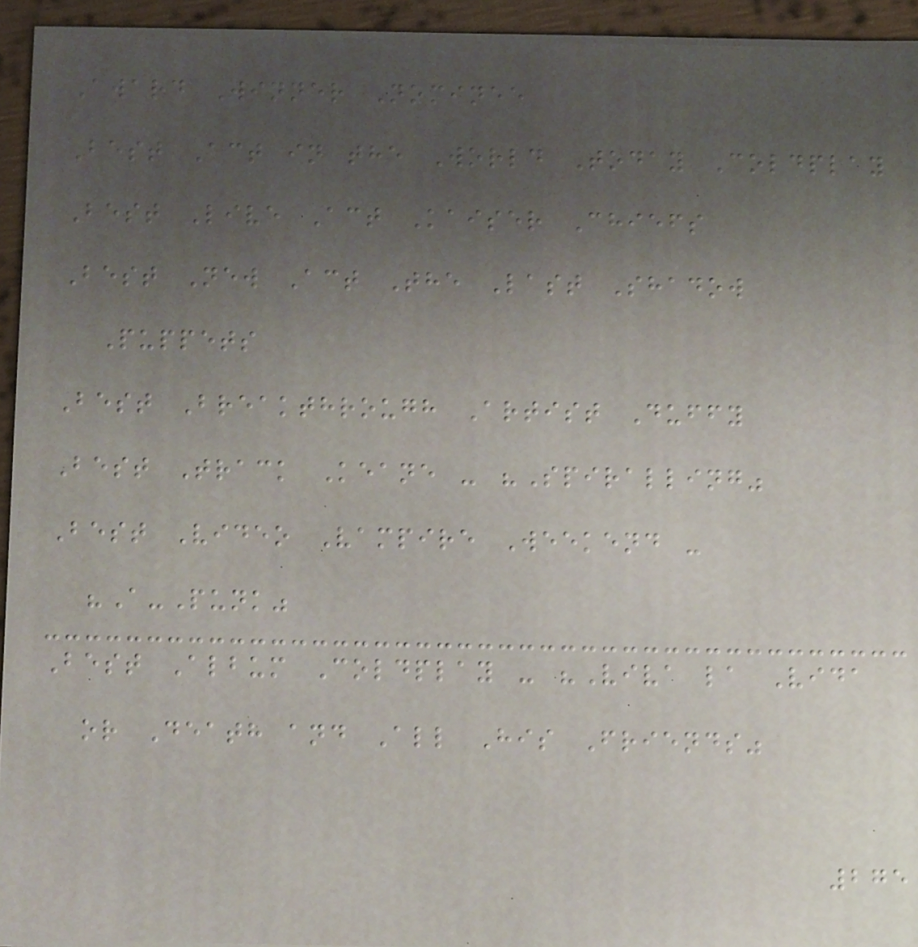Award Winner Nominee
Best Act in the World Today Coldplay
Best Live Act Kaiser Chiefs
Best New Act The Last Shadow
Puppets
Best Breakthrough Artist Duffy
Best Track Keane - "Spiralling"
Best Video Vampire Weekend -
"A-Punk"
Best Album Coldplay - "Viva la Vida
or Death and All His Friends"
275
